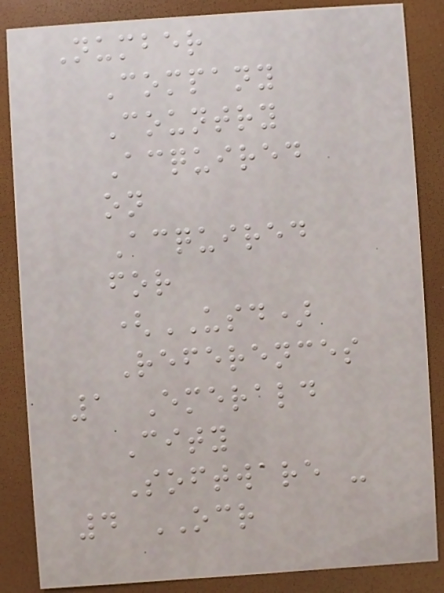Number
Company
Country
Acquired
on
Acquired
for
(USD)
References
1 Emerald
City
Software -
4 OCR
